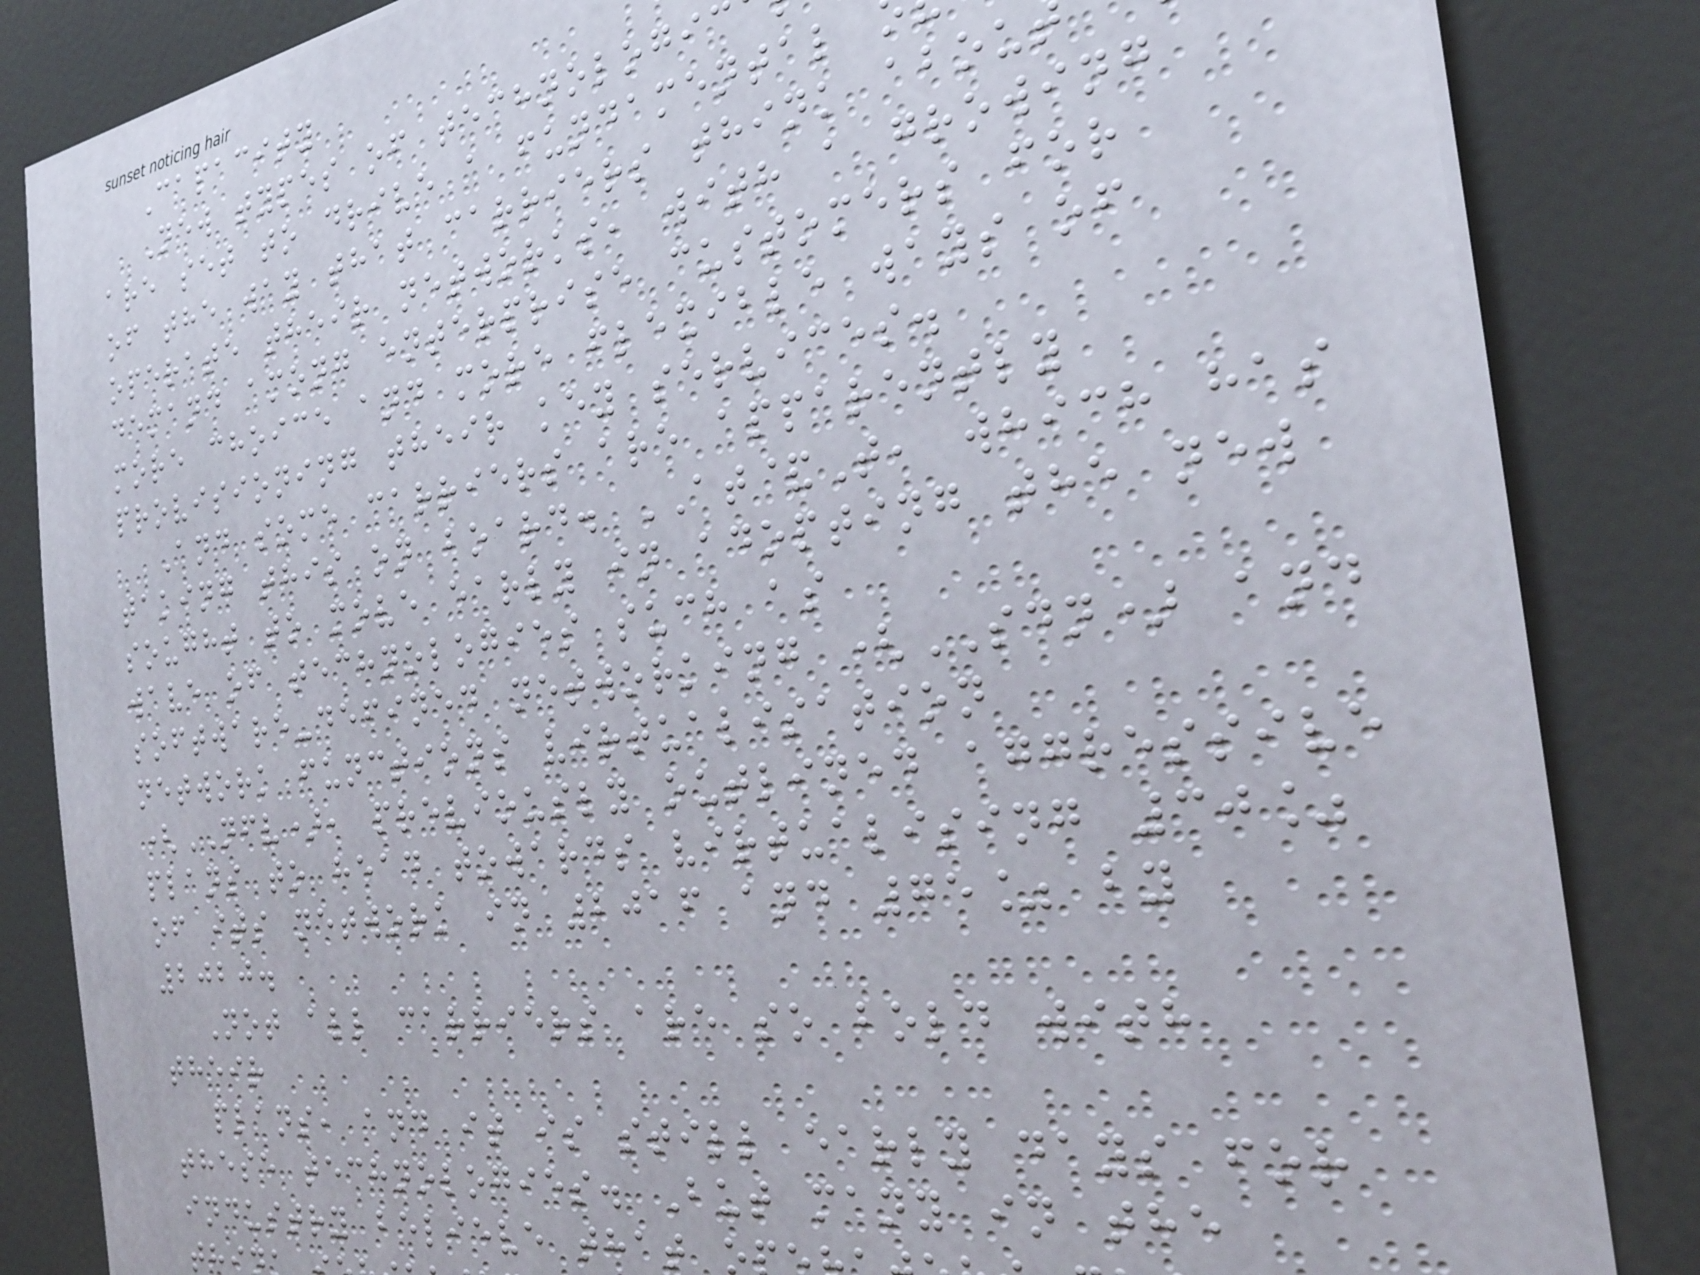Capacity
New types of technologi
are set to drive a fundamental
of the way that carriers think abou
operate their networks, with a growing
demand among enterprise customers for
more choice and more flexible ways of
provisioning their key services.
And some carriers are apparently
taking this on board. AT&T, which has
sought to move early in adopting the new
wave of technologies such as
software-defined networking (SDN) and
network functions virtualisation
(NFV), previously outlined aggressive
plans to head towards virtualising 30%
of its network in 2016 and 75% by
2020.
Not all carriers are so bold with
their
plans, and it is still early days for
these technologies. But many in the
industry believe that
